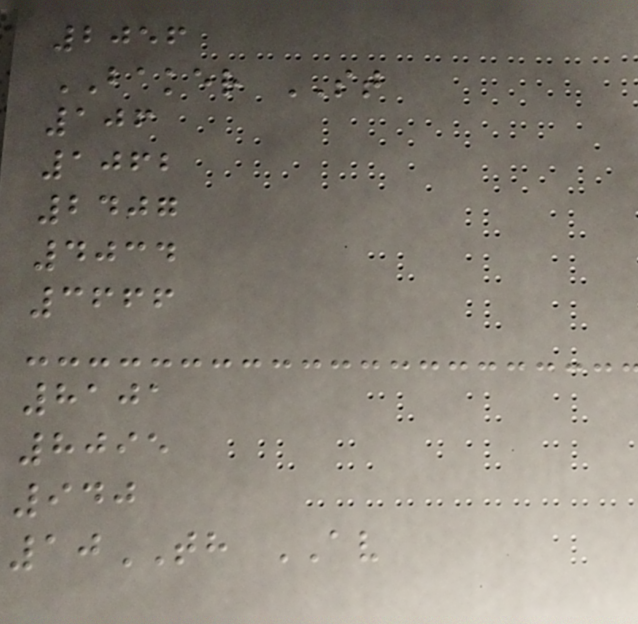2056
BAKER ST
106
1062
2407
4034
3666
8101
8095
940
10TH AV
